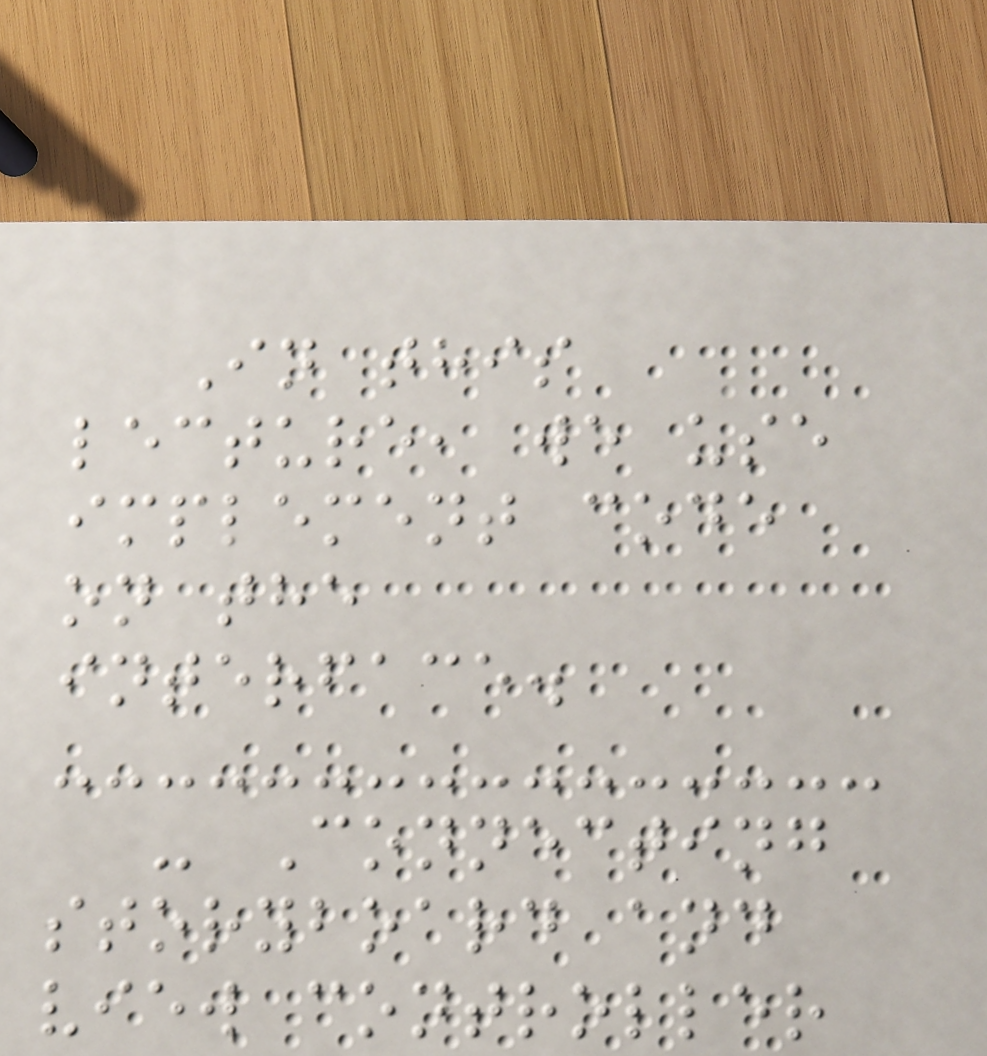In this
lecture, we use
implement code
on the
interface.
- Connecting
storyboard and
view controller
